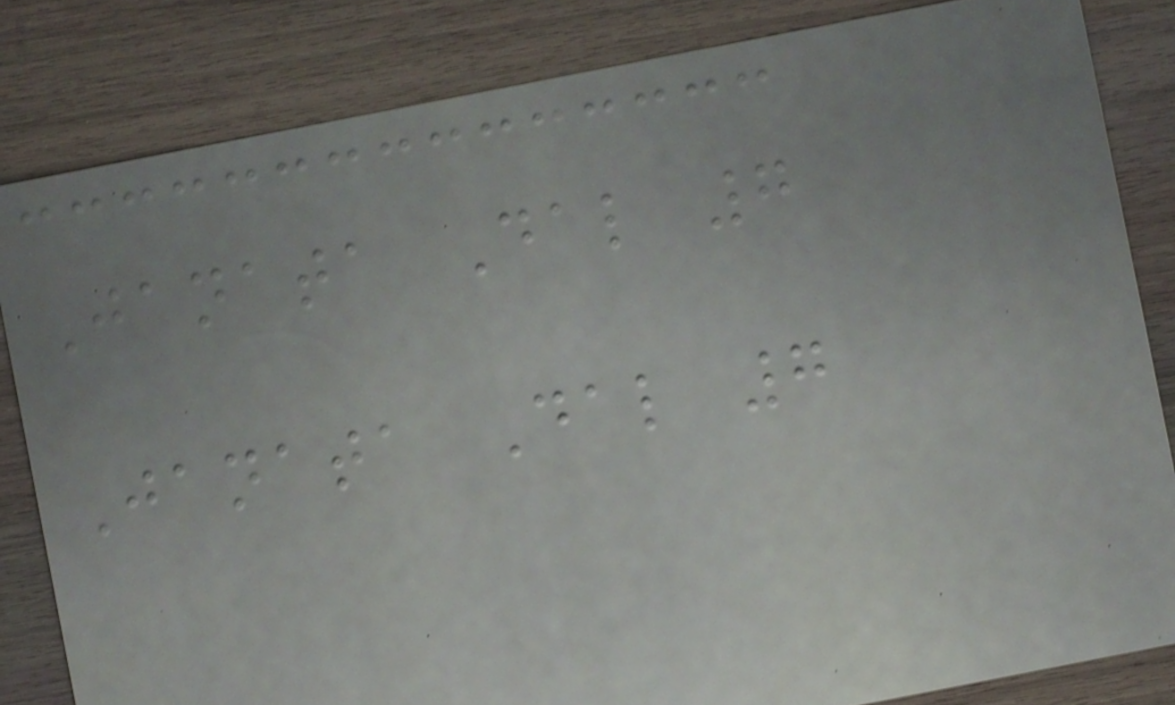Janata Dal 7
Janata Dal 7
